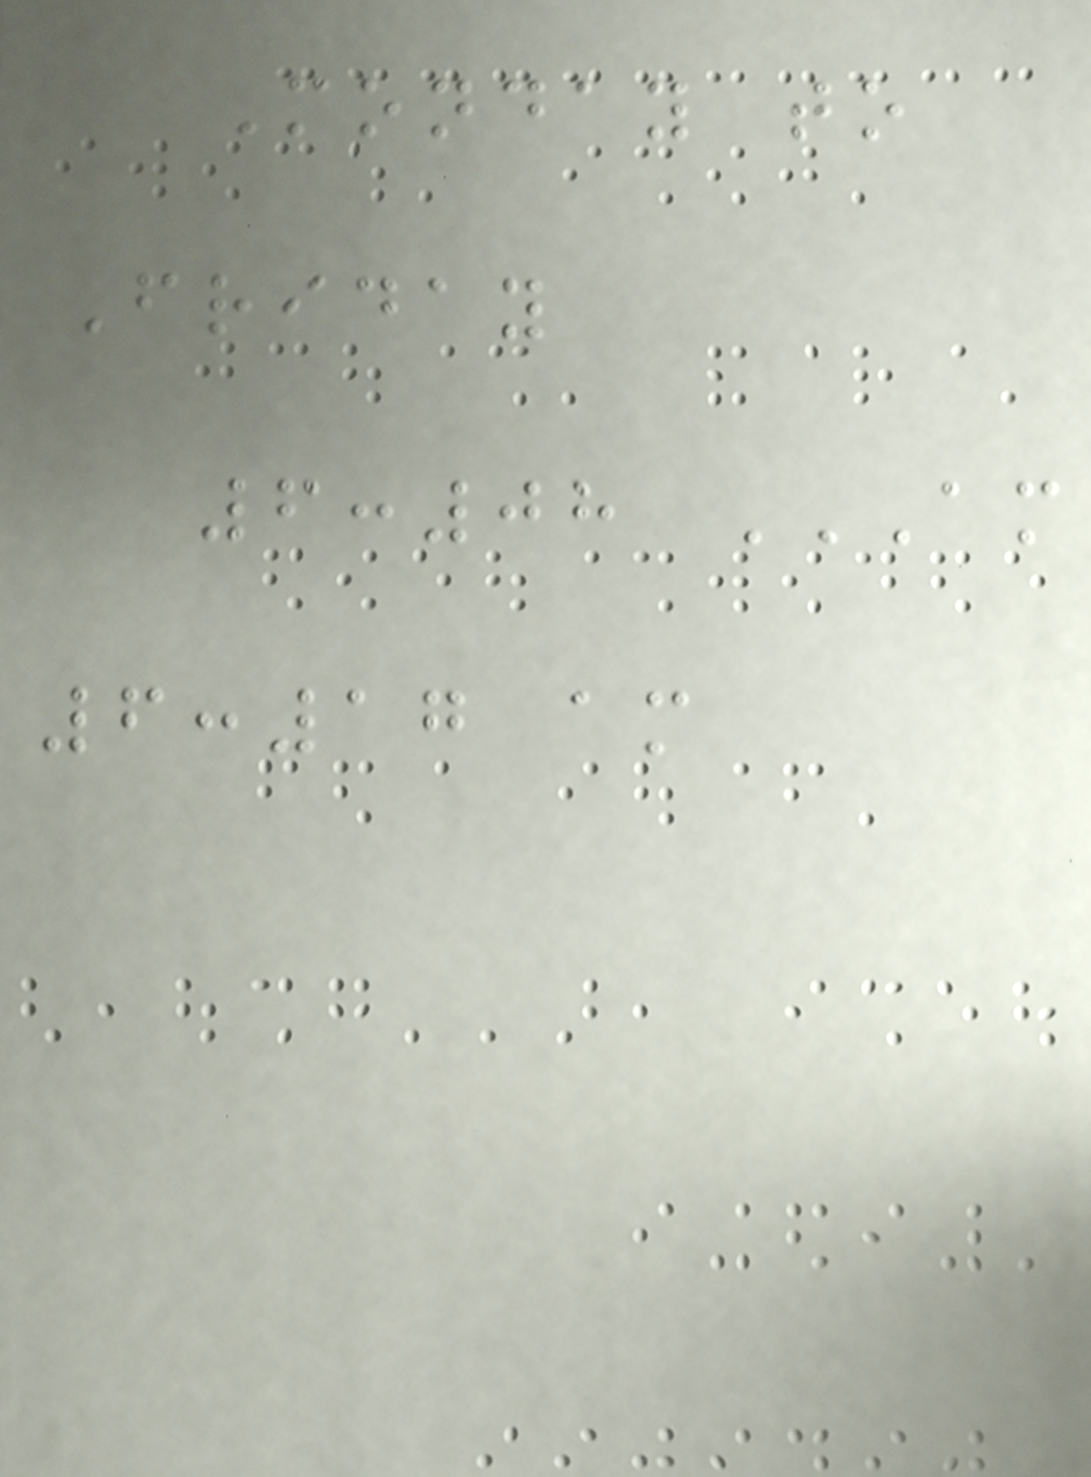Monday to
Friday
6:08 AM
6:17 AM
